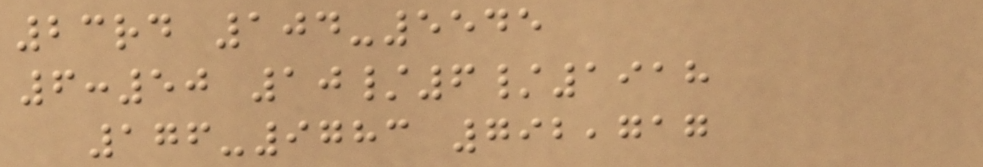23rd 104-5545
6:50 10/6/1918
176-9783 792,717
